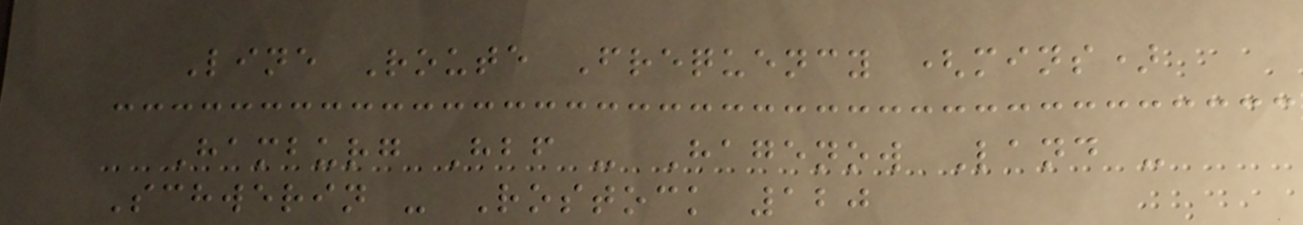Line Route Frequency (mins)
Hamburg Hbf - Hagenow Land -
Schwerin - Rostock 120
